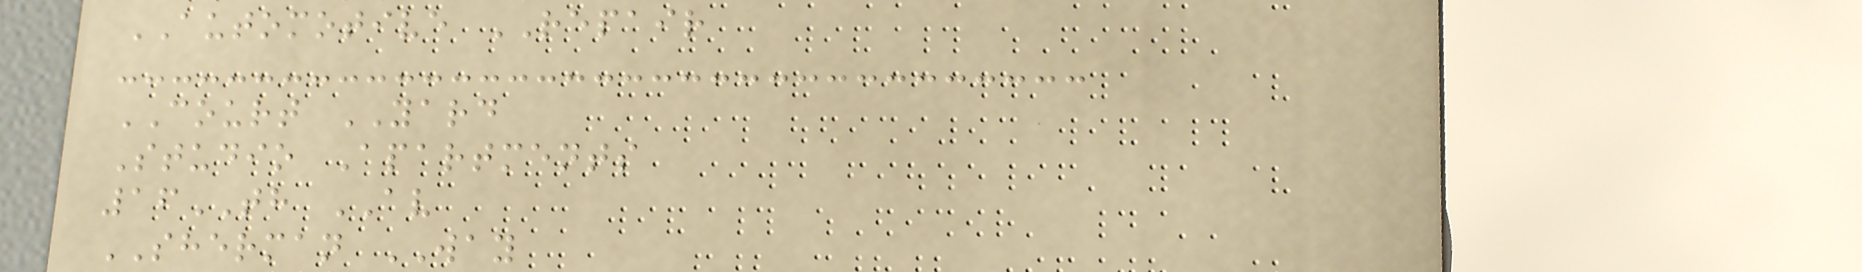AUTOMOTIVE REPAIR
COURT YARD
Studio Apartments
16TH AV
SHERMAN WAY
